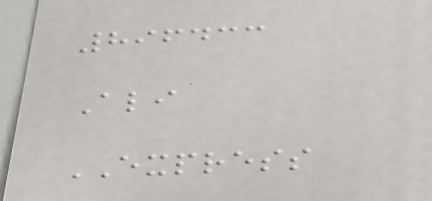896433
Ali
EXPRESS
